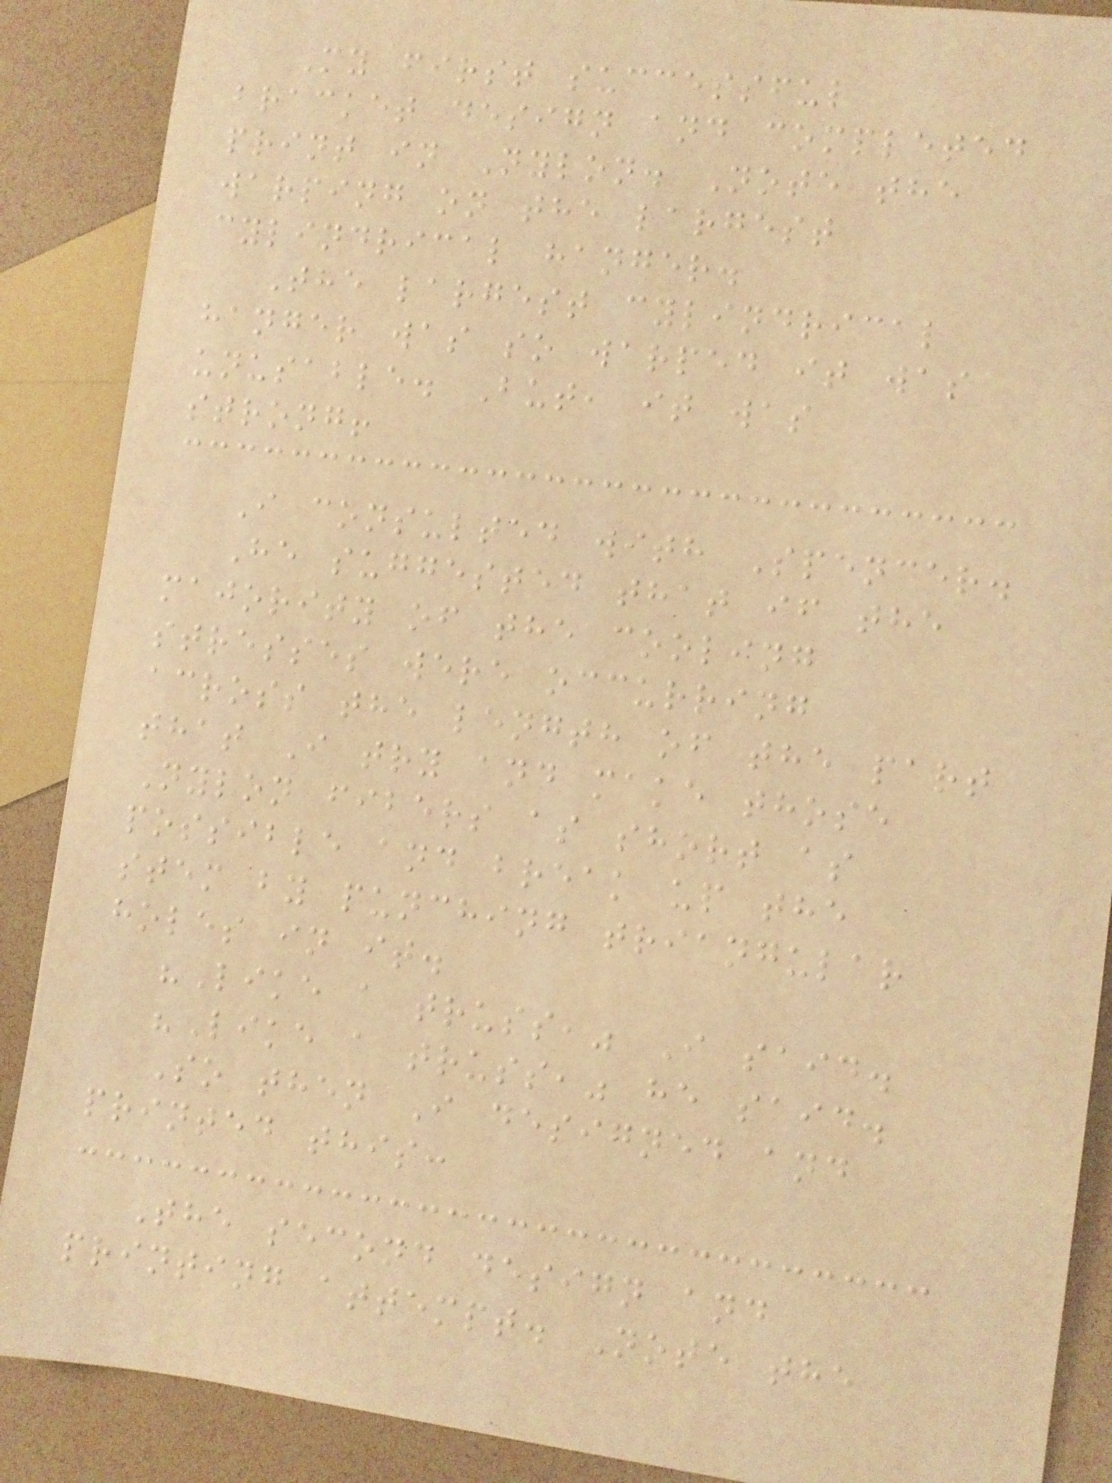My first successful
bracket design and completed
print in Nylon. Note the
warping on the largest
cylindrical hanger.
The largest cylindrical
hanger was so warped it was
unusable. But, it was
strong!
I consulted with Spencer.
He suggested that if the
majority of the cooling
stresses were occurring
across the length of the part
that I try and make those
Nylon fibers as short as
possible and break up the
stem by punching triangular
holes in it.
"Like a truss," I said.
"Like a truss," he said.
So then I designed and
printed this:
The second design and
printing attempt. Note the
